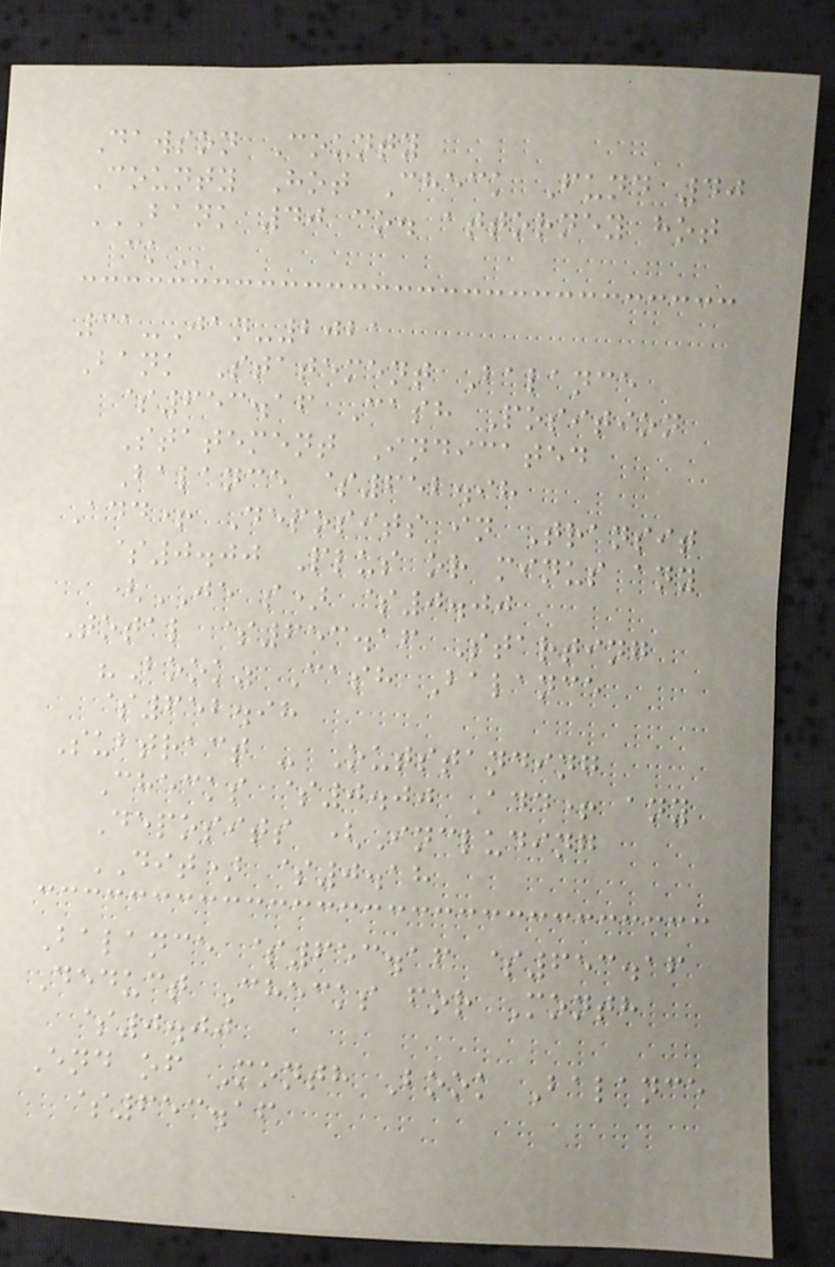Dawson County
County Hot Check Fund 40
BANK 40 CO. ATTORNEY HOT
CK
31-Jan-2021
Bank Statement Balance
$653.16 Cash Position
Statement Indicated
Balance $652.98
Add+ Deposits in Transit
$0.00 Plus or minus any
(JE s) $0.00
Total $653.16 Starting
"Book" Cash Balance
$652.98
Subtract - Outstanding
Checks $0.00 Add+ any
Deposits (Including
DIT) $0.18
Balance $653.16 $653.16
Deduct Checks for Month
$0.00
End of Month Book Balance
$653.16
